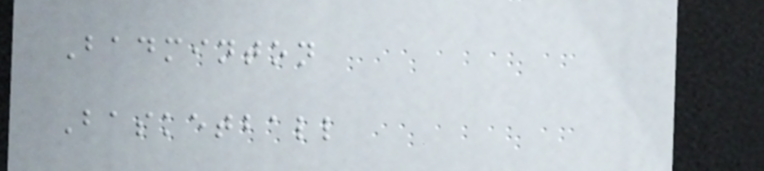Badminton
Basketball
